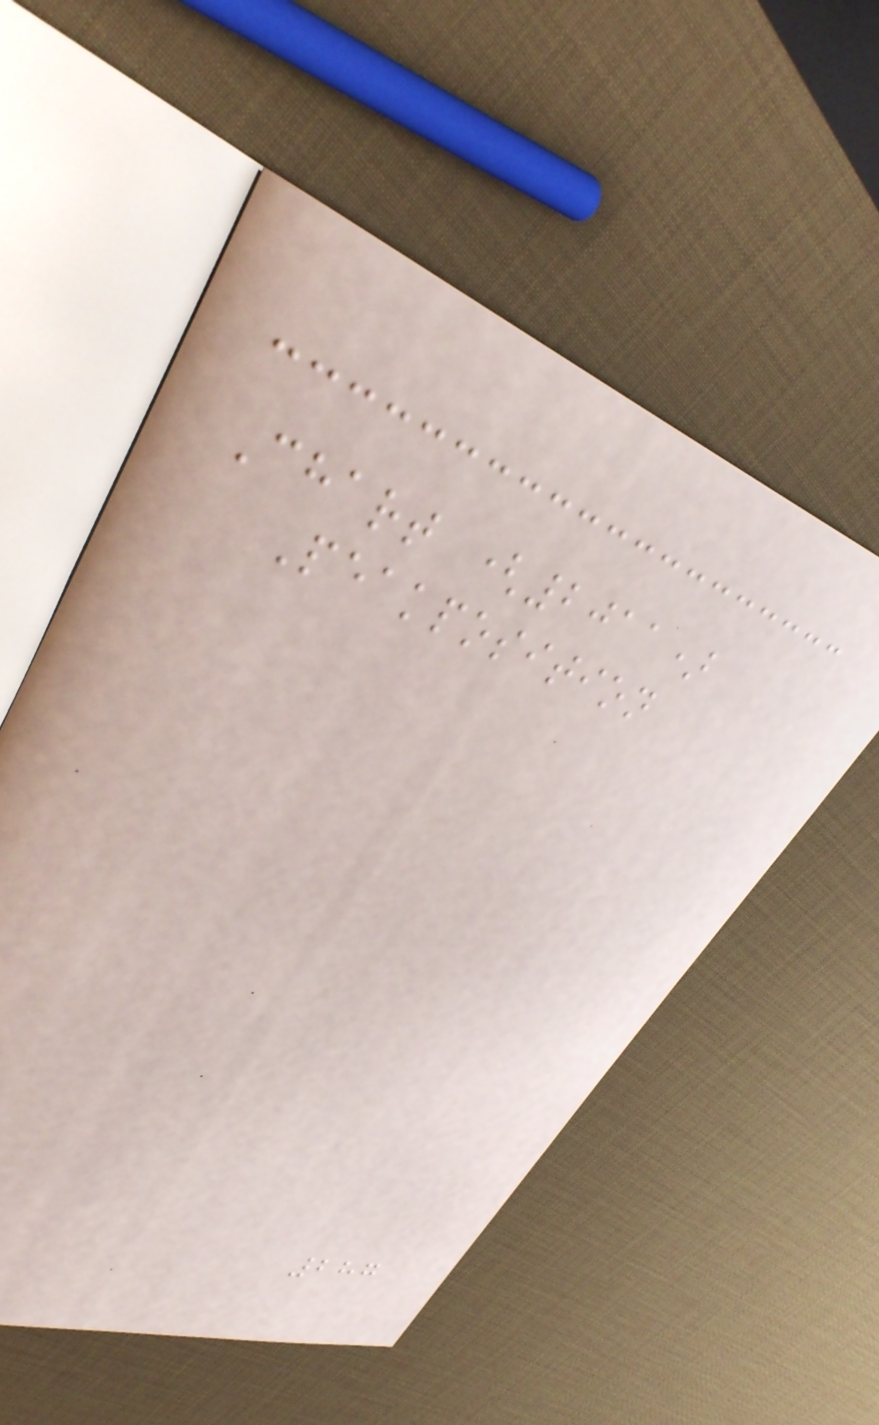Chart (2011)
Peakposition
287
